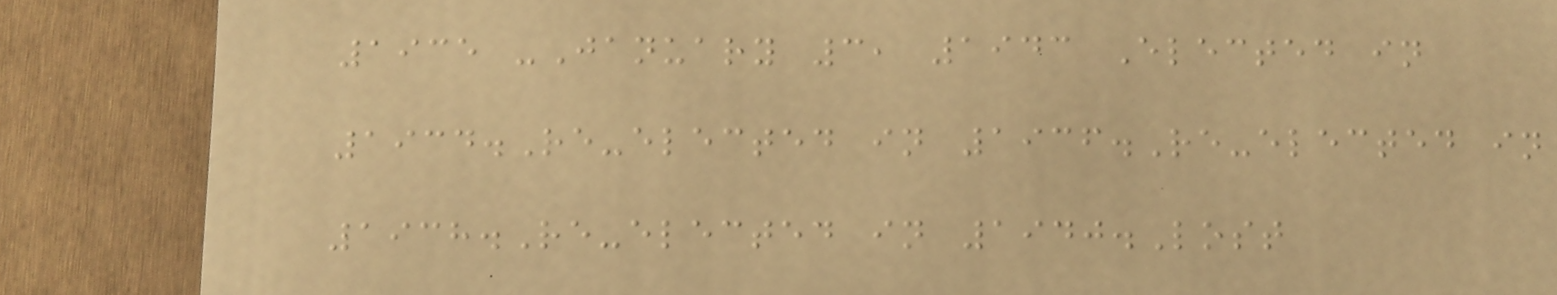1935 -January 3, 1943 Elected in
1934.Re-elected in 1936.Re-elected in
1938.Re-elected in 1940.Lost
